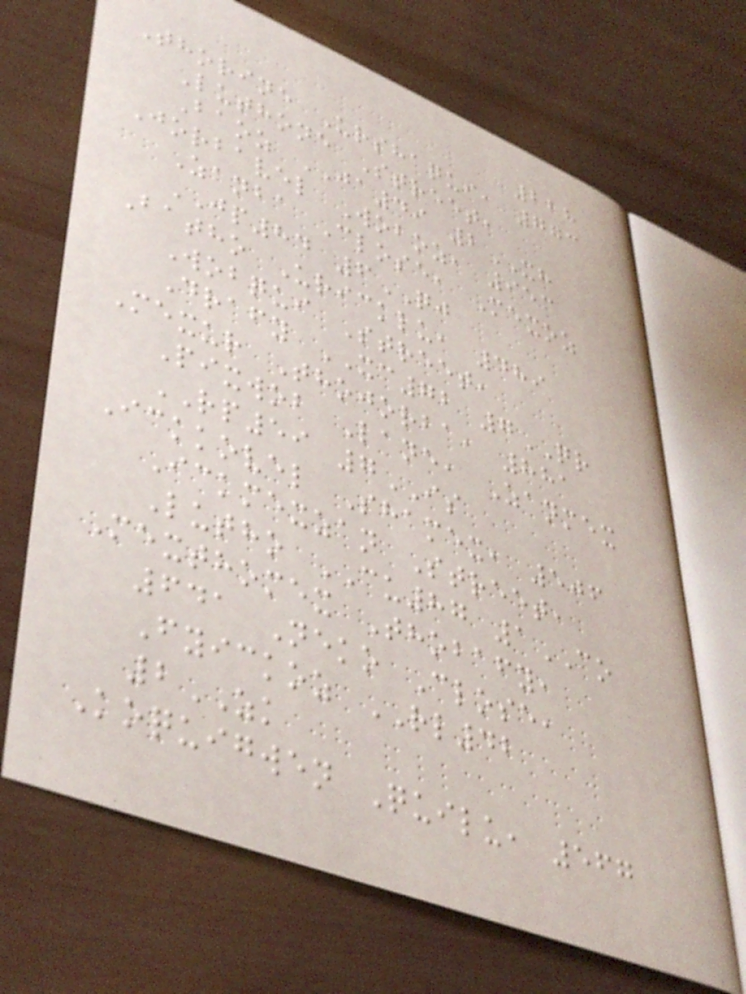228
Thorine Urshaqui, 773
Luthone Street,
Baoz JA49 2XH
Jorbavel Woboz, 953
Zanba Close, Mexoz
JP84 6QJ
Batho Uricklu, 489
Wobqui Street,
Drafy XC72 7QR
Mexur Thojorba, 881
Pixwob Lane, Zanmex
RP59 7IS
Ickkovel Shamex, 506
Ickmexzan Street,
Lutho CU87 1CO
Mexthomex Thobafy,
641 Neko Close,
Fyickoz RL42
2ZK
Koquigwen Quilu, 567
